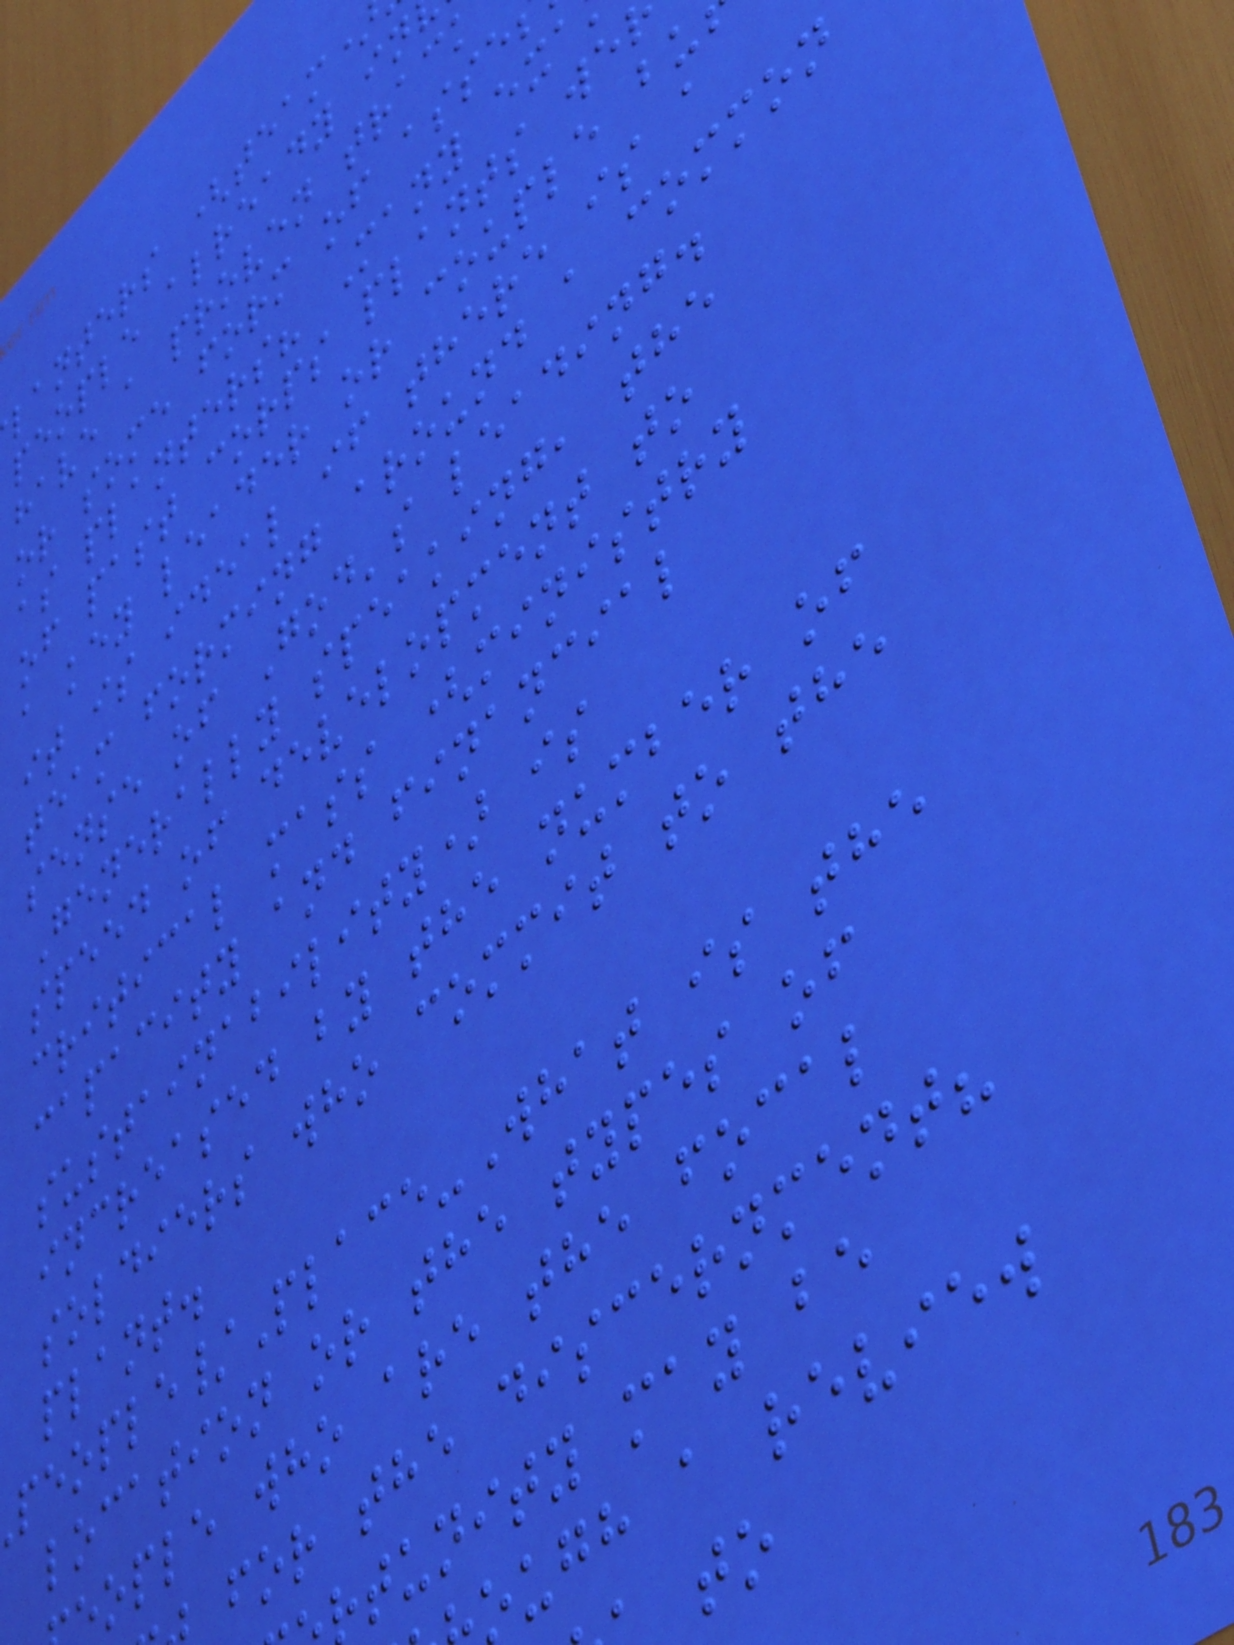lanters (team
people already in
have a proven track
or some form of asse
as planters? Many exa
of past corps plants we
a key leader or couple bu
it is ideal if there is a
team forming around a common
sense of God's leading.
Generally speaking, the
speed of development to
critical mass (ministry
capacity and financial
sustainability) is
increased by the number of
soldiers who commit to the
plant.
eople/Place-What is the
location or the types of
ople who are the focal
for the discernment?
tunity may be
ough a review
